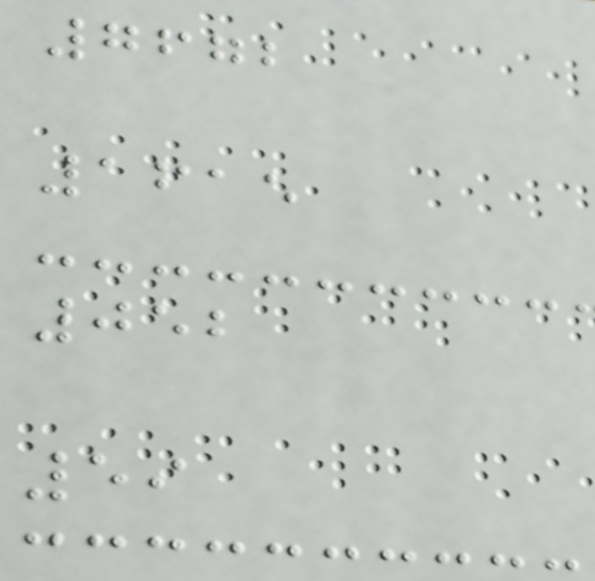7672
1615
052
59
